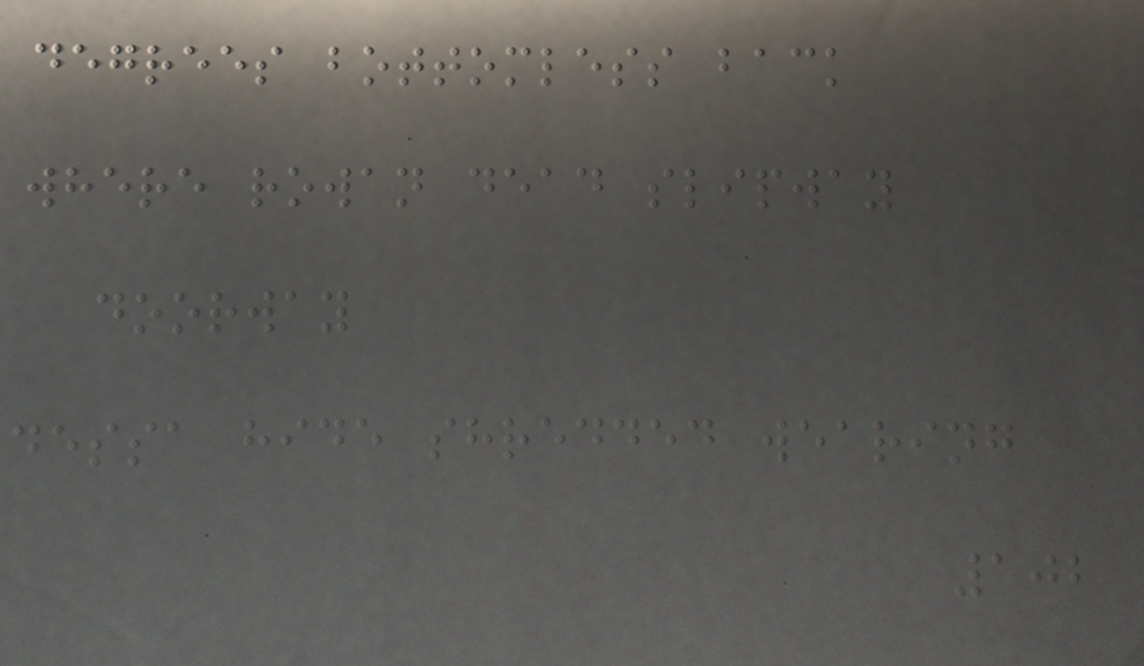degrees bottomless back
where rowan dead slipway
doorway
dessa hide shredded wearing
102
